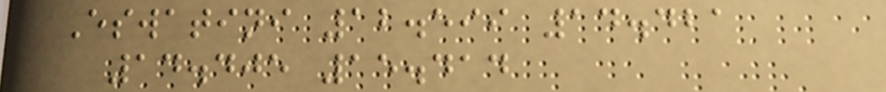Eswatini 12.599 14.421
14.405 15.414
